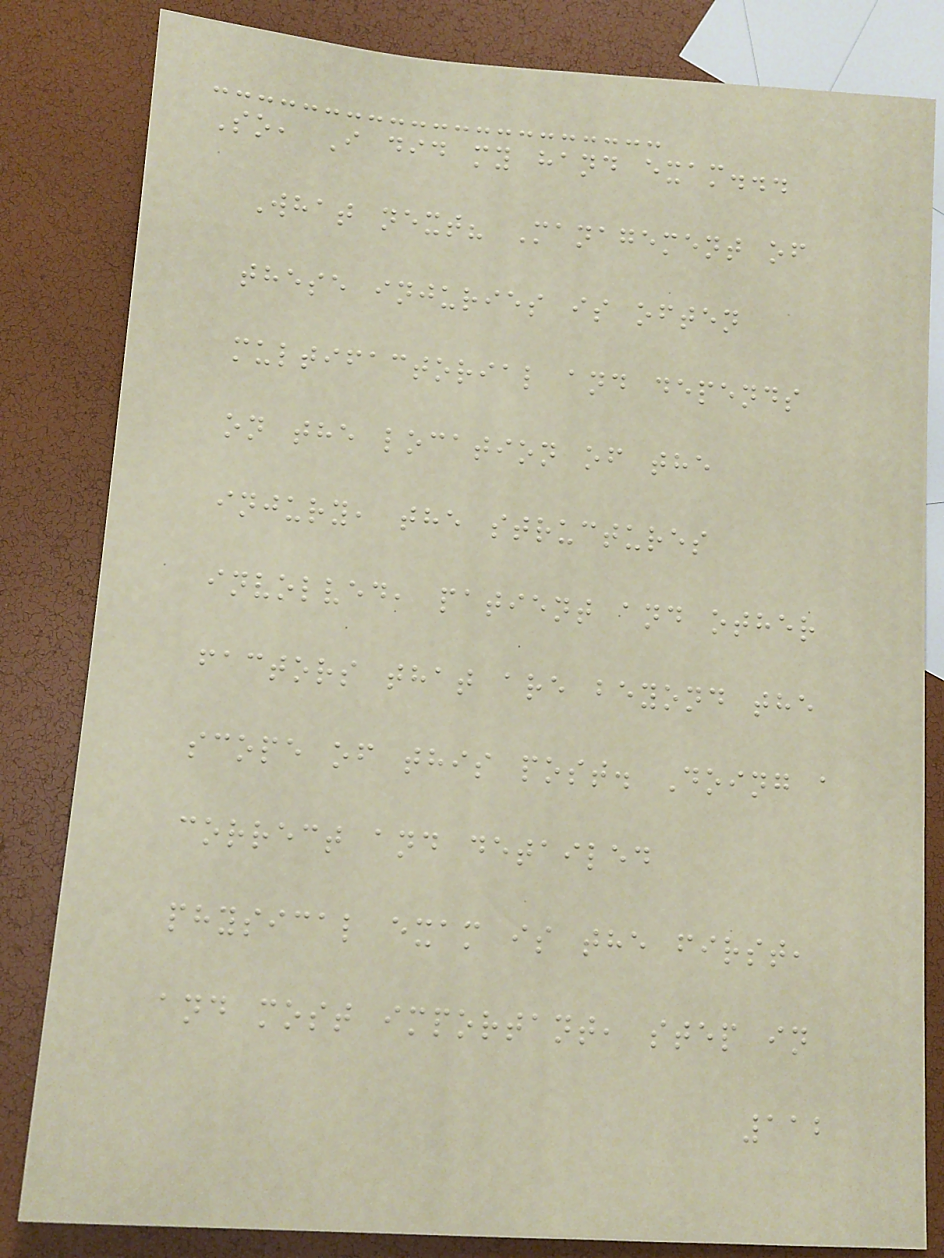So, I did my hand exam...
What next? Management of
these injuries is often
multifactorial and depends
on the location of the
injury, the structures
involved, patient and other
factors that are beyond the
scope of this post. Doing a
correct and detailed
physical exam is the first,
and most important, step in
112
